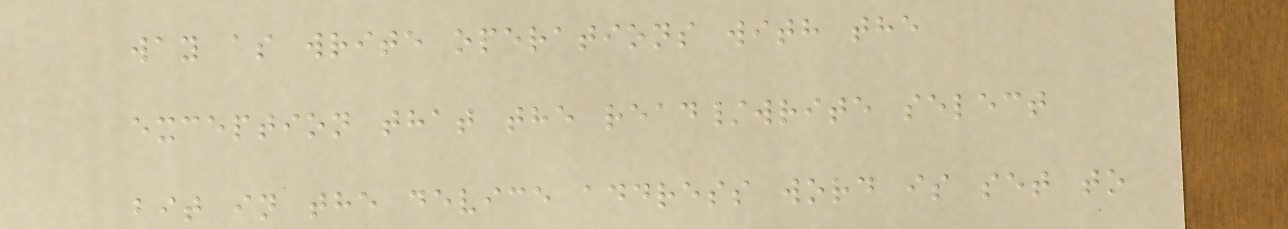way as write operations with the
exception that the read/write select
bit in the device address word is set to
